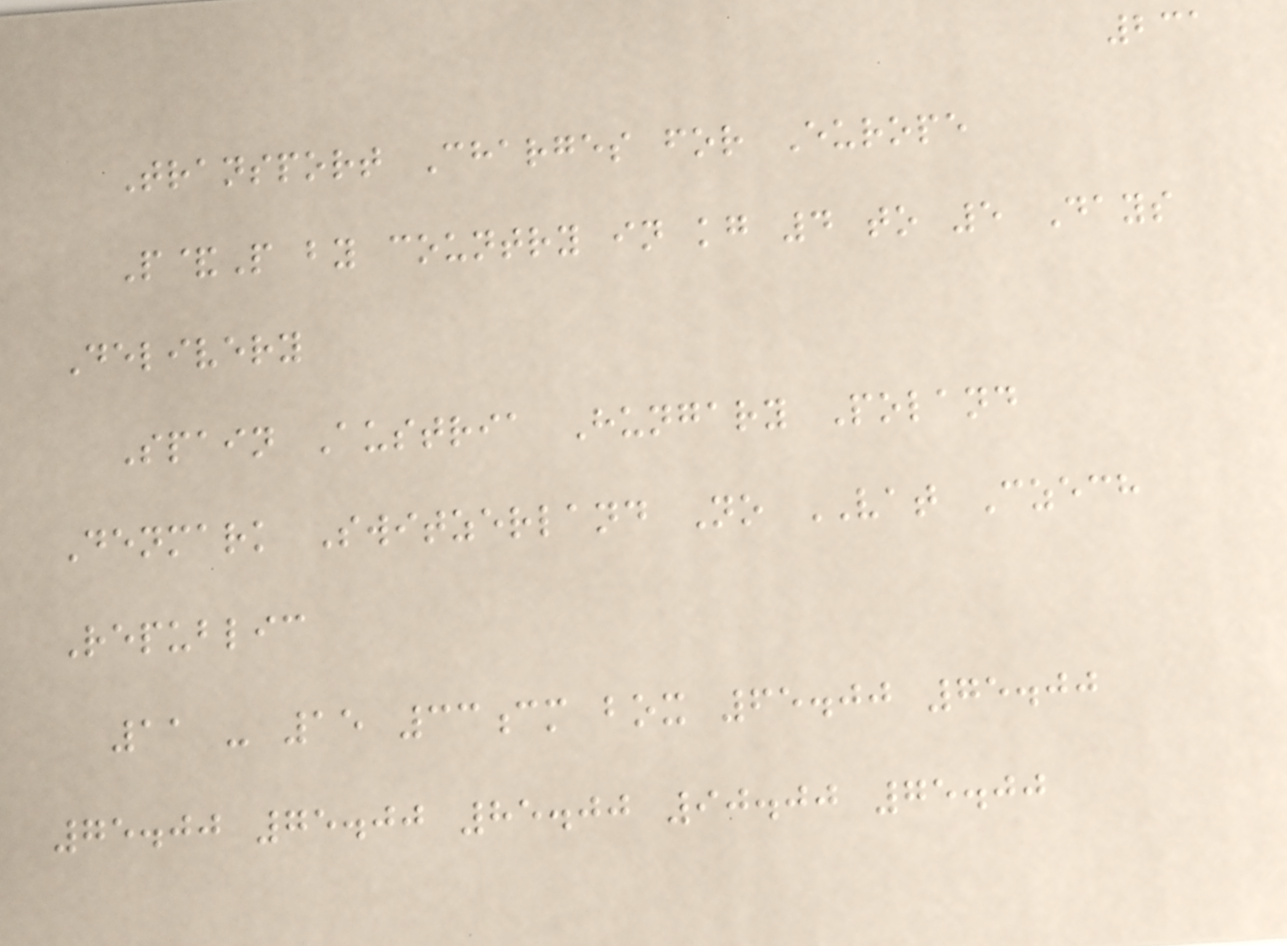231
Transport Charges for Europe
P&P by country in kg 4 to 5 Days
Delivery
Spain Austria Hungary Poland
Denmark Switzerland No VAT Czech
Republic
11 - 15 33cm box 65.00 75.00
75.00 75.00 85.00 90.00 75.00
